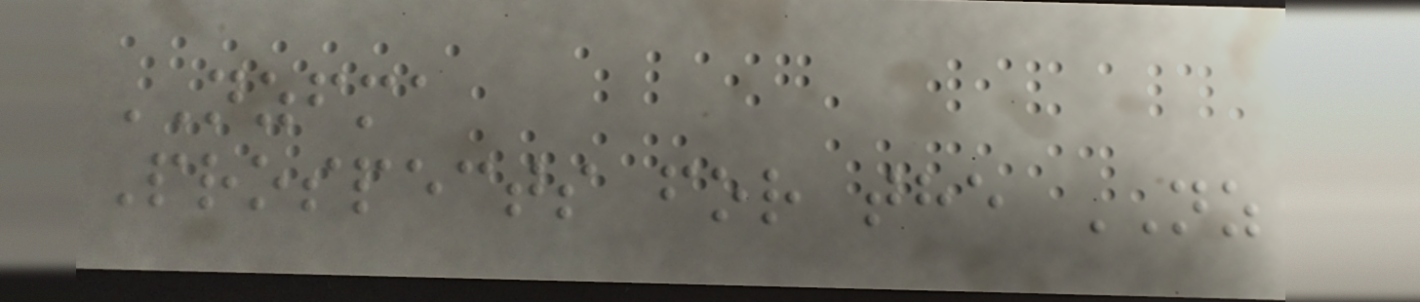NZFMA
Prospects for the NZ
